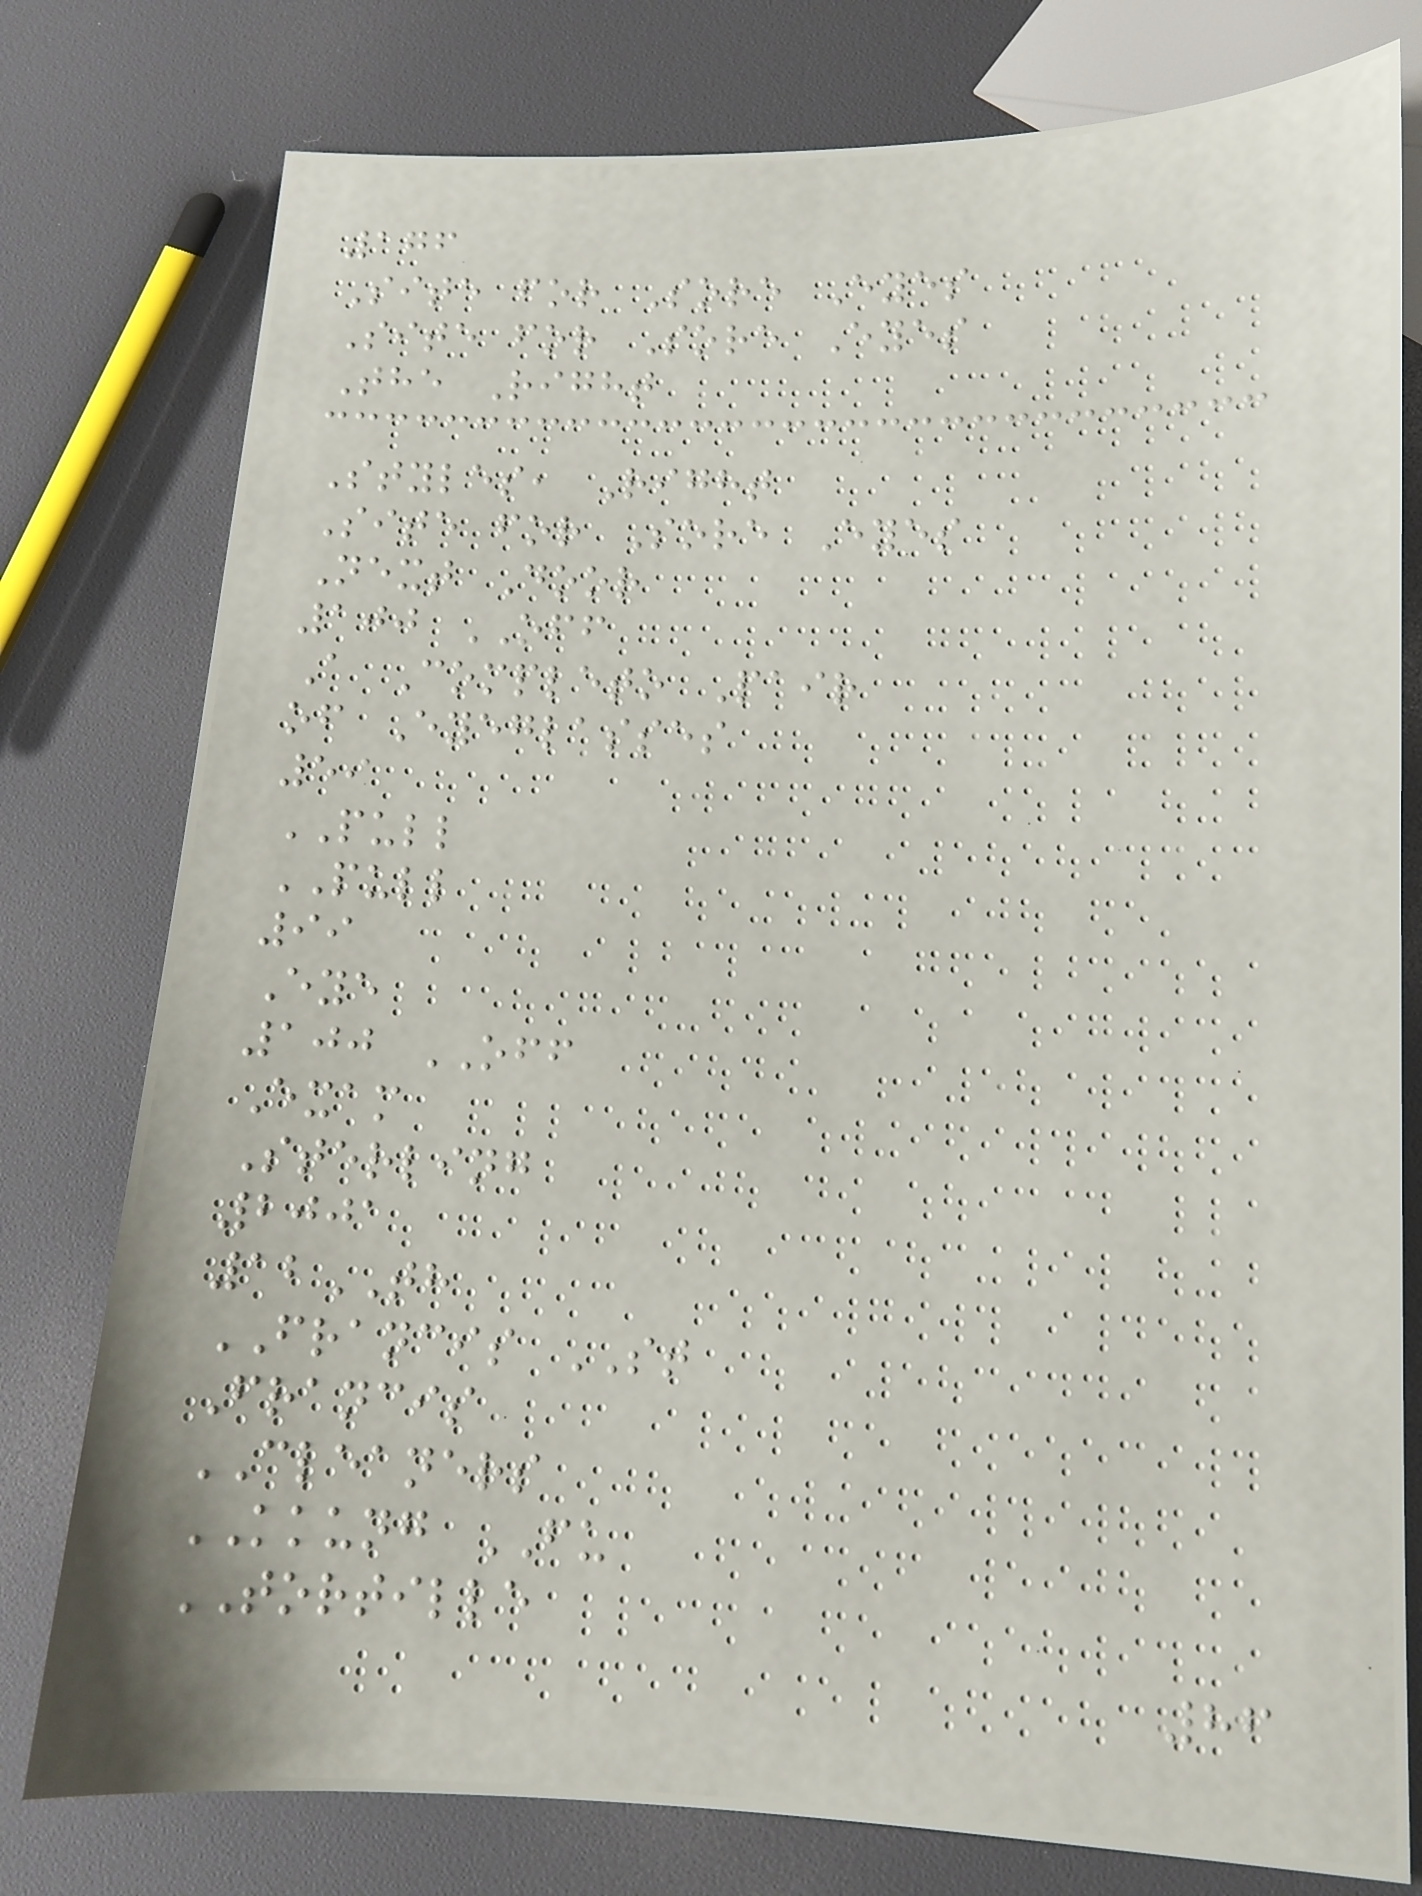176
Site for Sore Eyes
Site for Sore Eyes
The Right
Styles, Right
Site for Sore Eyes
Next Door
100 OFF
A Completo Pair
of Eyeglasses
59
PULL
PULL
99
Eye
100 OFF
Exam
Sterling
2001
12TH
FRANCIS ST
Francis
CLEANERS
KKUNG FU
TORTILLE
86
